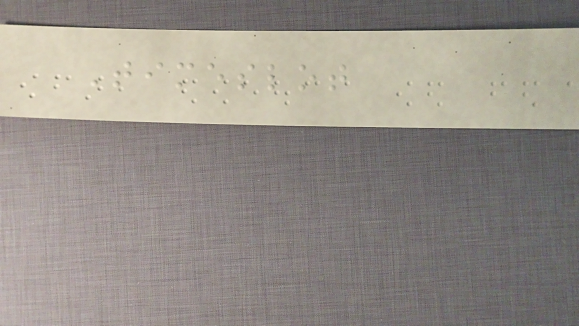Timeslot
